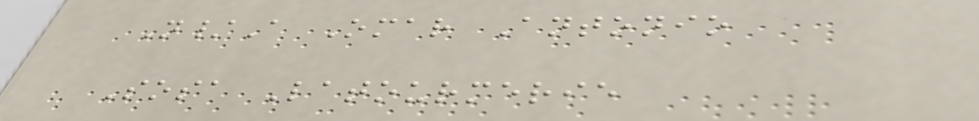N/A Omar Antonio
Sosa Latourmerie
